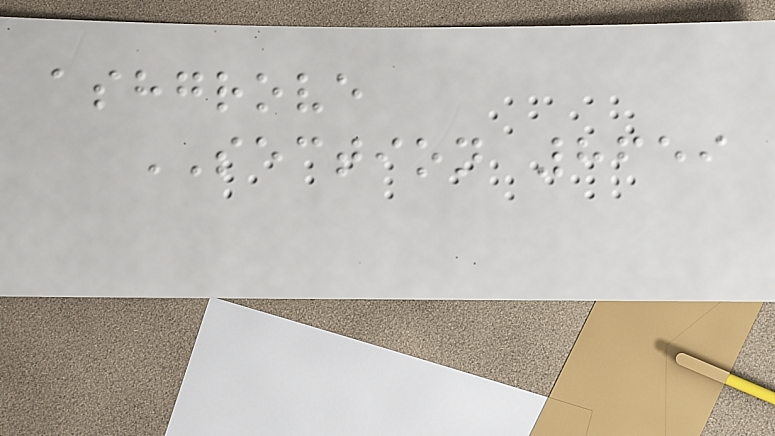ashgrove
SECTION 8659
